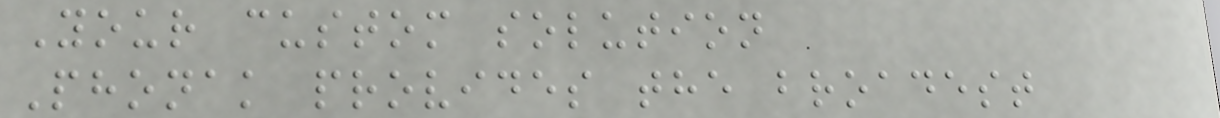Your custom solution
Phonak provides the broadest
